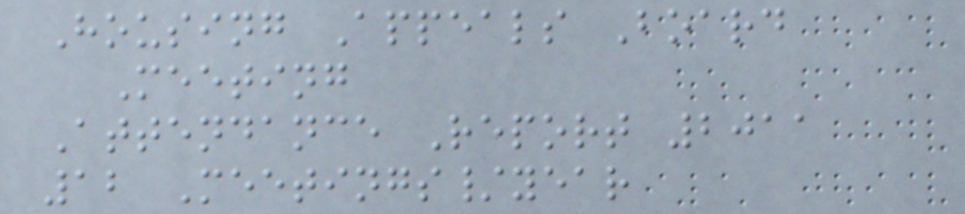Housing Appeals Board
Meeting
Attendance Report 2011
12 Meetings/year
